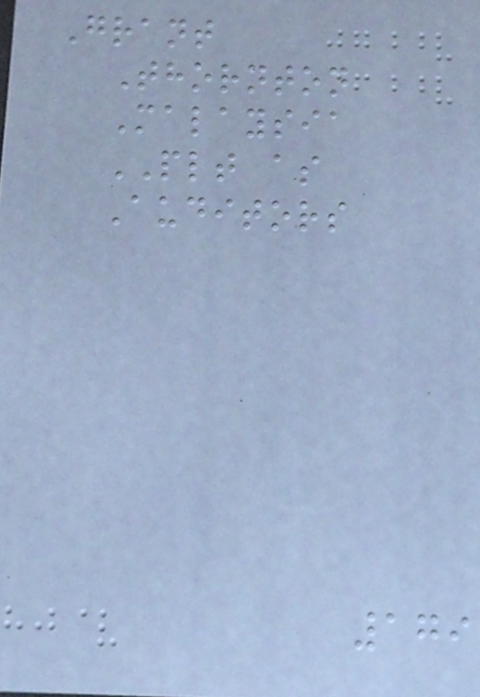Grant
Thornton
Malaysia
PLT as
Auditors
179
